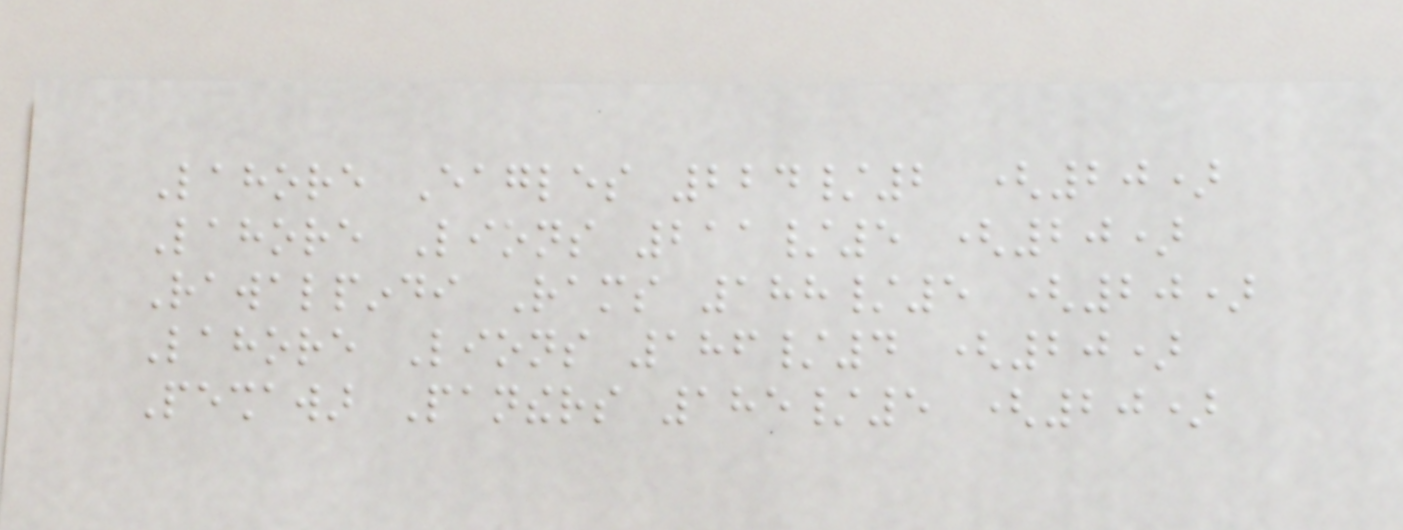Lahore Eagles 224/2 (20)
Lahore Lions 211/5 (20)
Rawalpindi Rams 188/5 (20)
Lahore Lions 186/4 (20)
Peshawar Panthers 185/5 (20)
